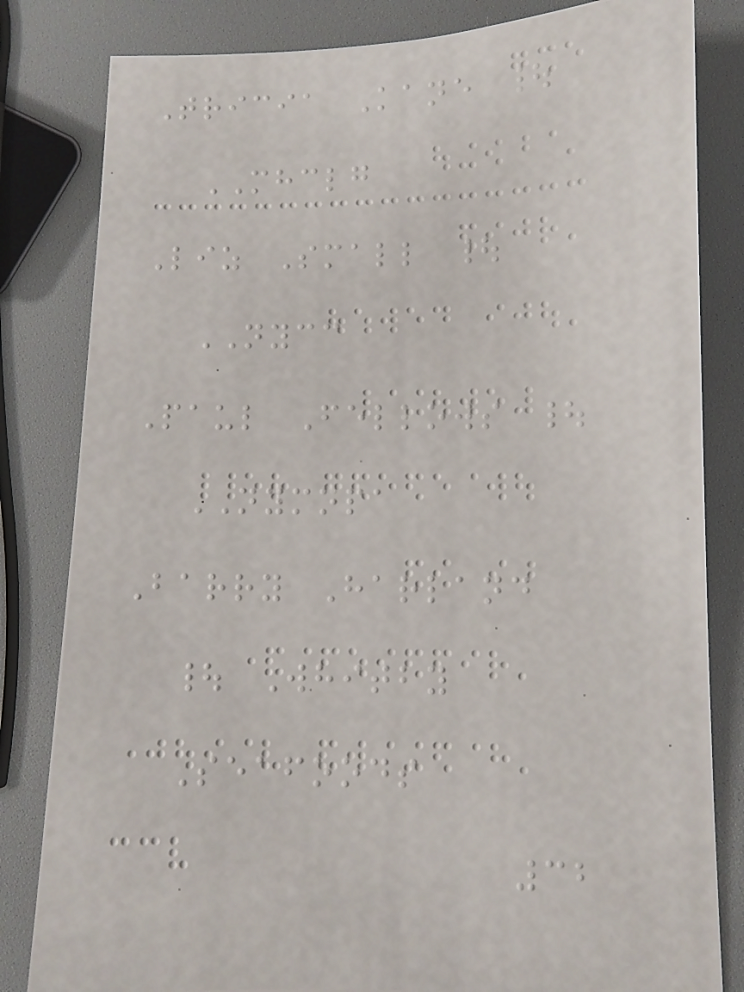Tricia Kane |
MHCLG
Liz Small |
NYCC
Paul Fellows |
NYMNPA
Barry Harland
| Whitby
Seafoods
32
